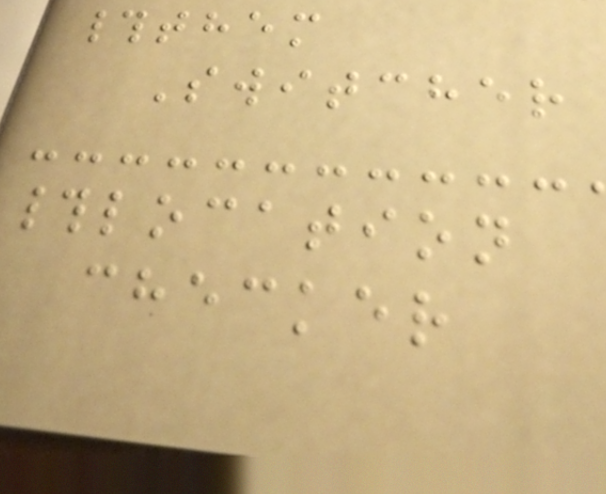#them
Switcher
#location
checker
